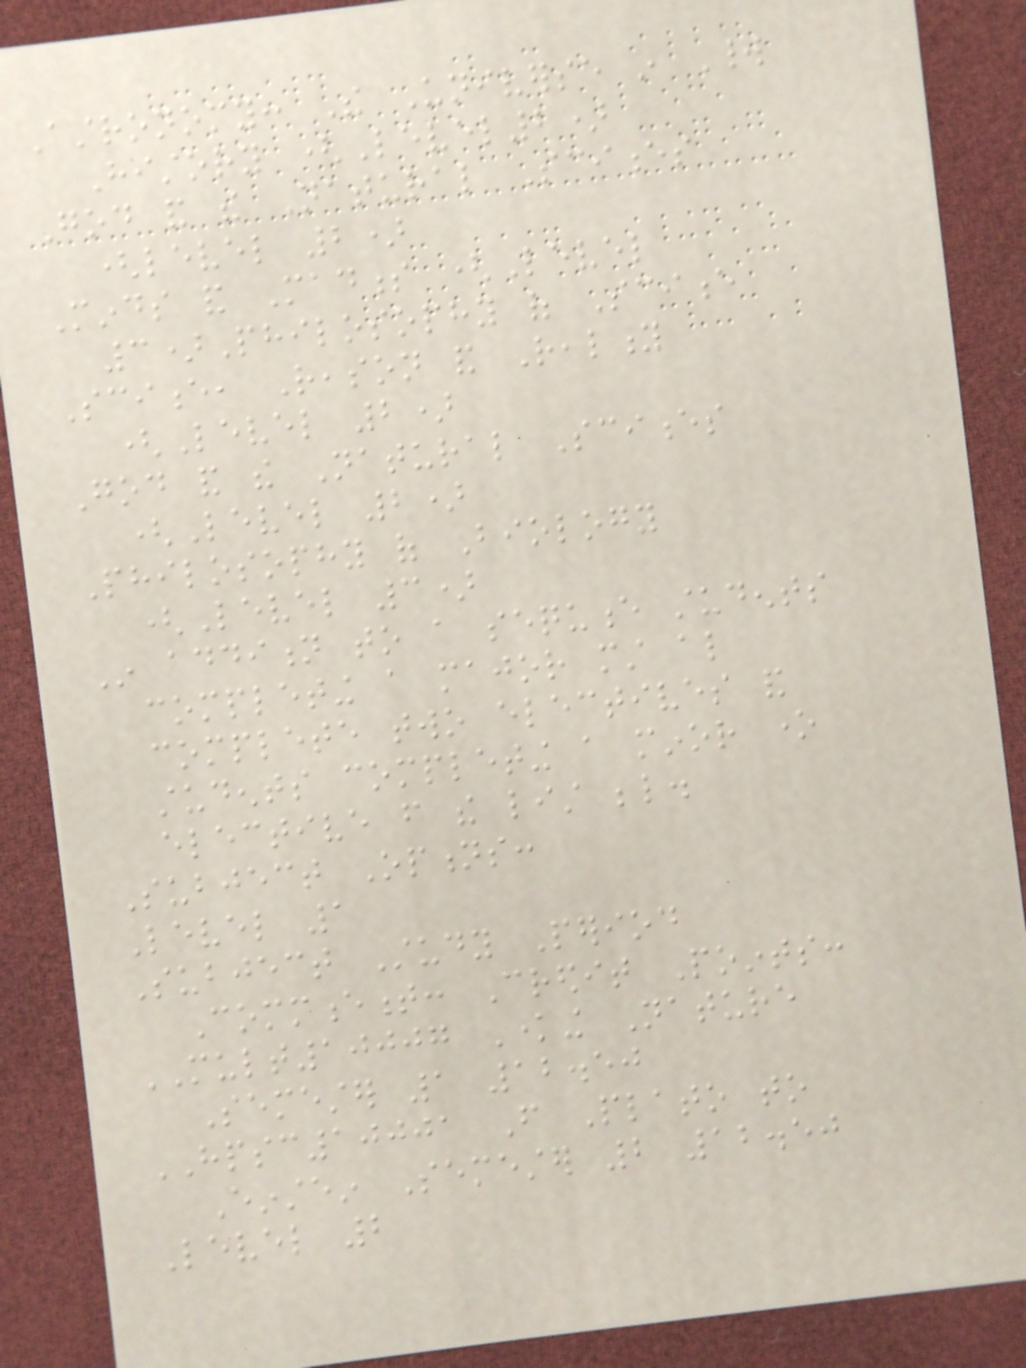Astronomy: The Universe in World
History (Level2)
God and the Natural Sciences
(level 2)
Minds and Madness (Level
3)Philosophy of Science
Science, Reason and Reality
(Level 2)
God and the Natural Sciences
(Level 2)
Philosophy of Biology
(Level 3)
In addition to a sequence students
completing a major must also
complete two electives and
students completing a minor one
elective from the list below.
Subject Options:
Level 1
Subject Study Period
Commencement: Credit Points:
MULT10007 Knowing Nature
Semester 1 12.50
HPSC10001 From Plato to
Einstein Semester 2 12.50
Level 2
